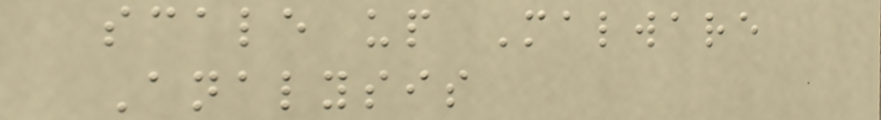scale up Malware
Analysis
